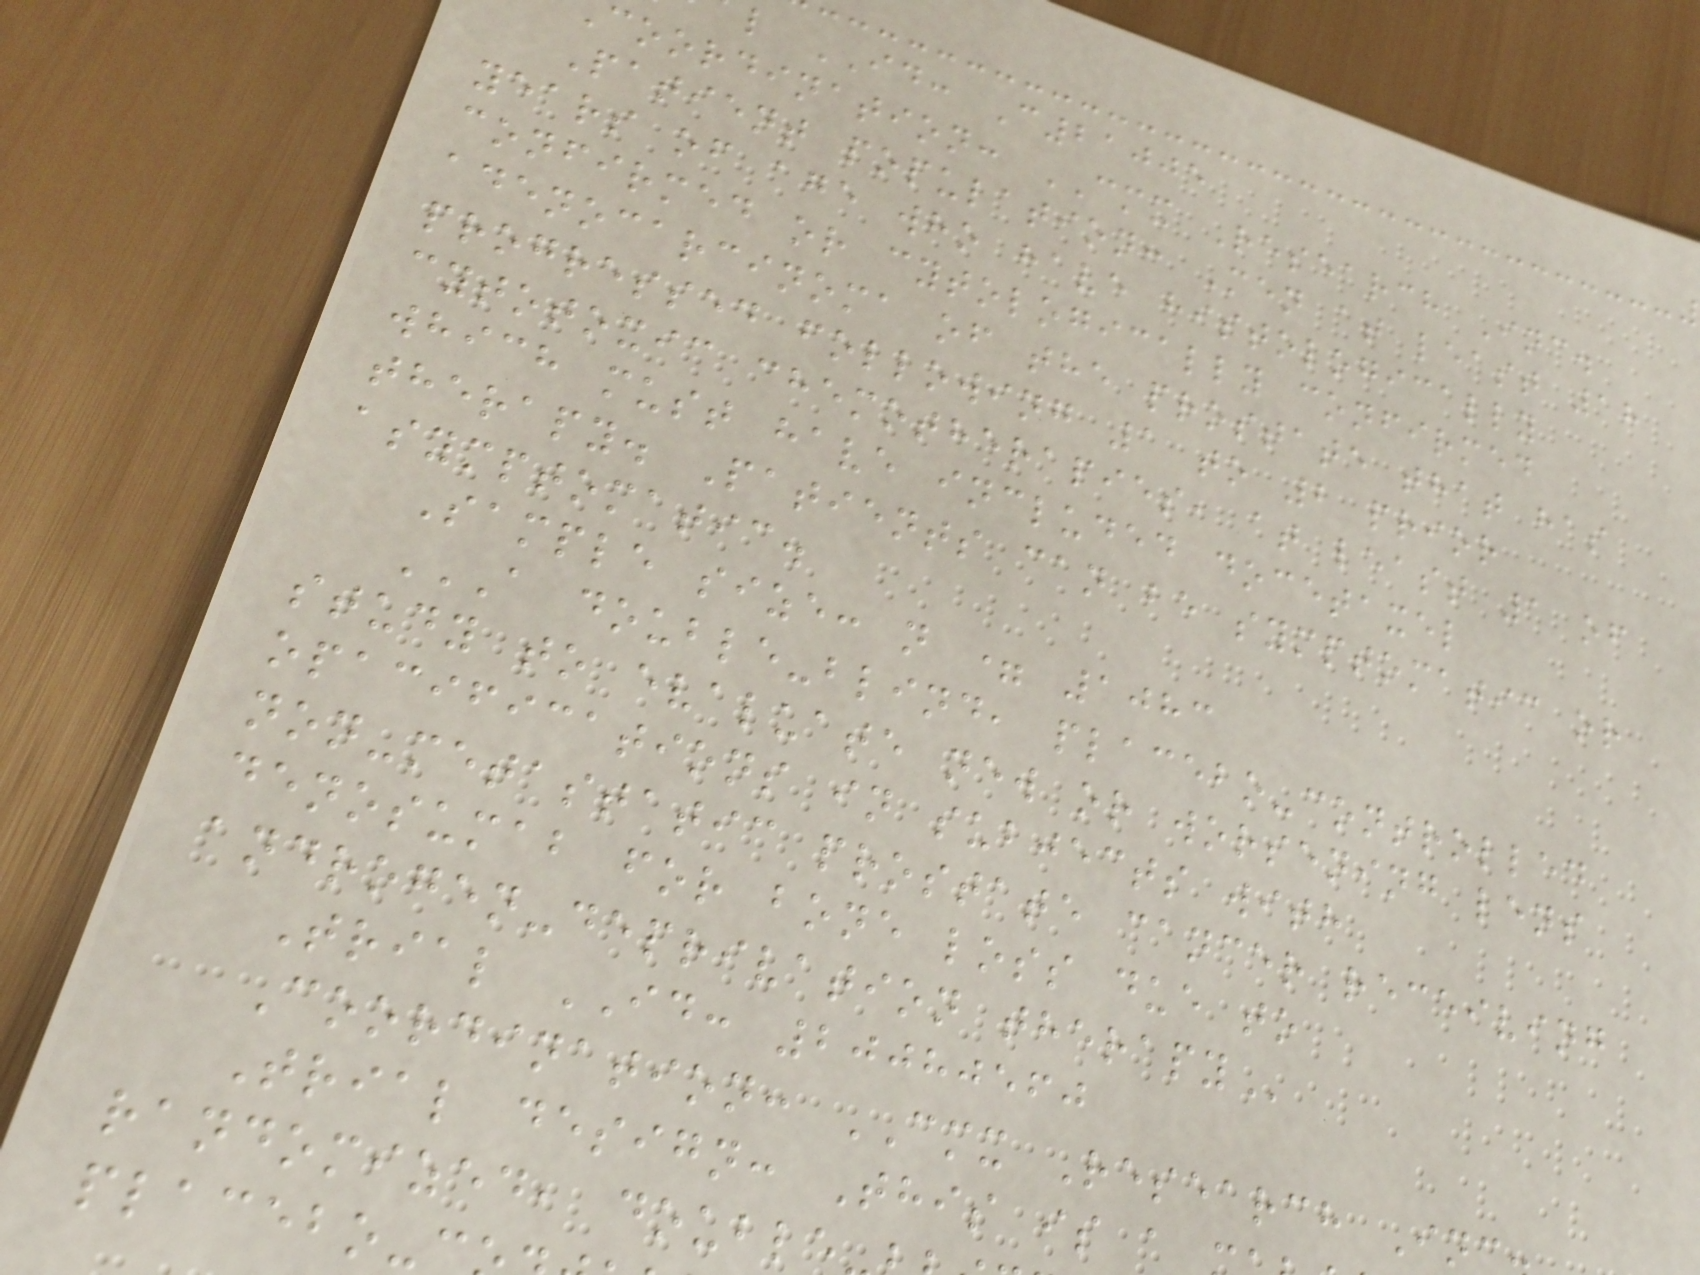l ID: C21005
coordination: CMX Research Inc.
Patient population: Men at least 18
years of age who have histologically
confirmed or cytologically confirmed
adenocarcinoma of the prostate that has
progressed following 1 to 2 prior
cytotoxic chemotherapies, at least 1 of
which must have included docetaxel
therapy. Patients can be symptomatic or
asymptomatic.
Sample size: n = 1083
A DOUBLE-BLIND, PLACEBO-CONTROLLED
study to evaluate new or worsening lens
opacifications in subjects with
non-metastatic prostate cancer receiving
denosumab for bone loss due to
androgen-deprivation
Trial ID: 20080560
Coordination: CMX Research In
Trial design: This is a
randomized, double
